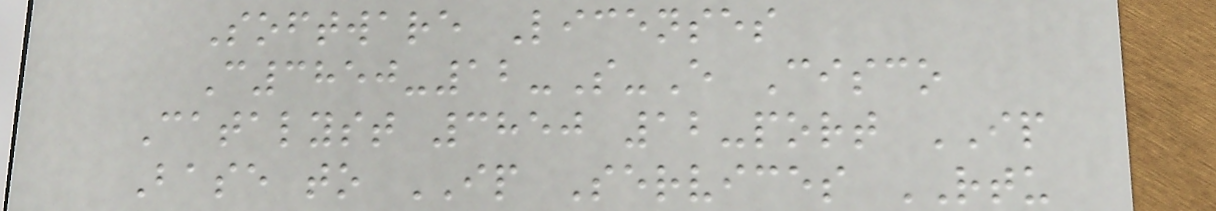Software Licenses
C3850-12-S-E Cisco
Catalyst 3850 12-port IP
Base to IP Services RTU
